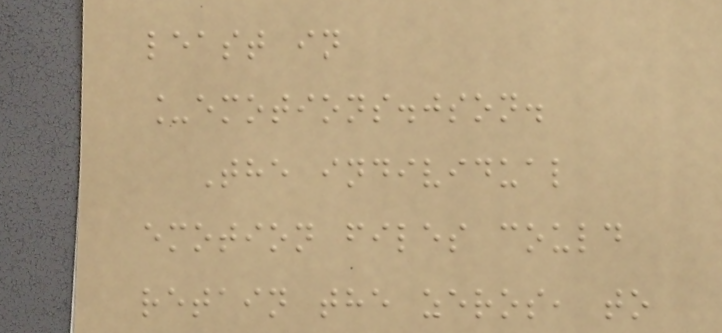least in
_emotions.json.
The individual
emotion files could
retain the zeros, to
